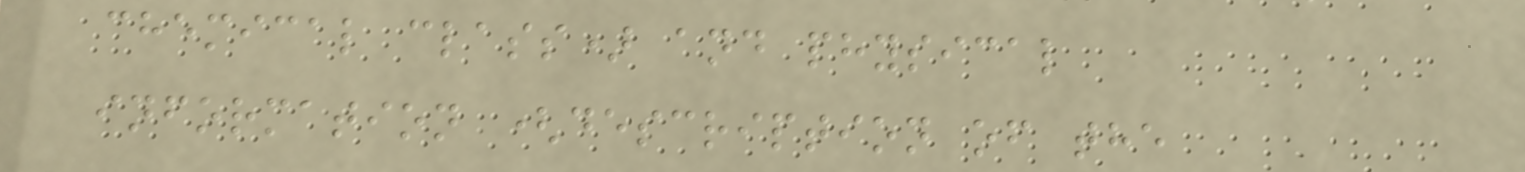chemical class) and physical
information (description of the
